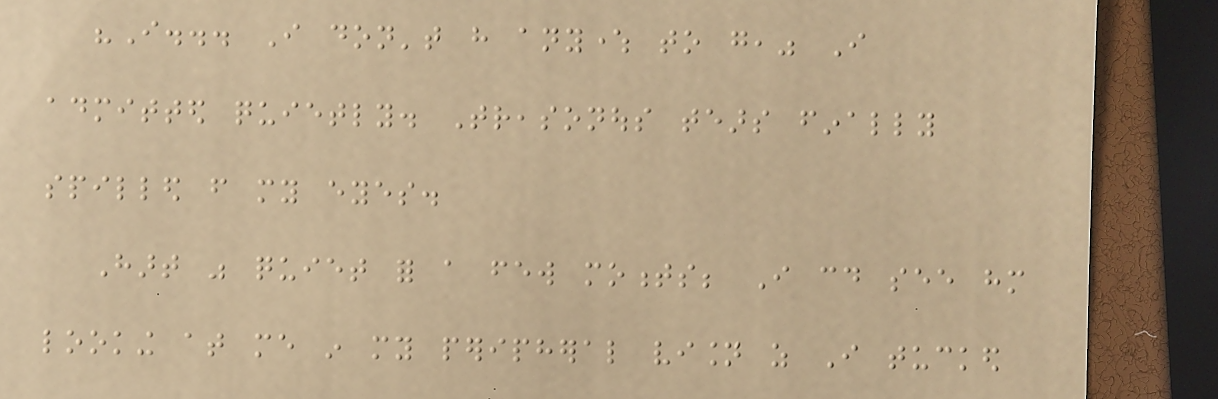"I... I don't have anywhere to go," I
admitted quietly. Treasonous tears finally
spilled from my eyes.
Hart was quiet for a few moments; I could see him
looking at me in my peripheral vision as I tucked
